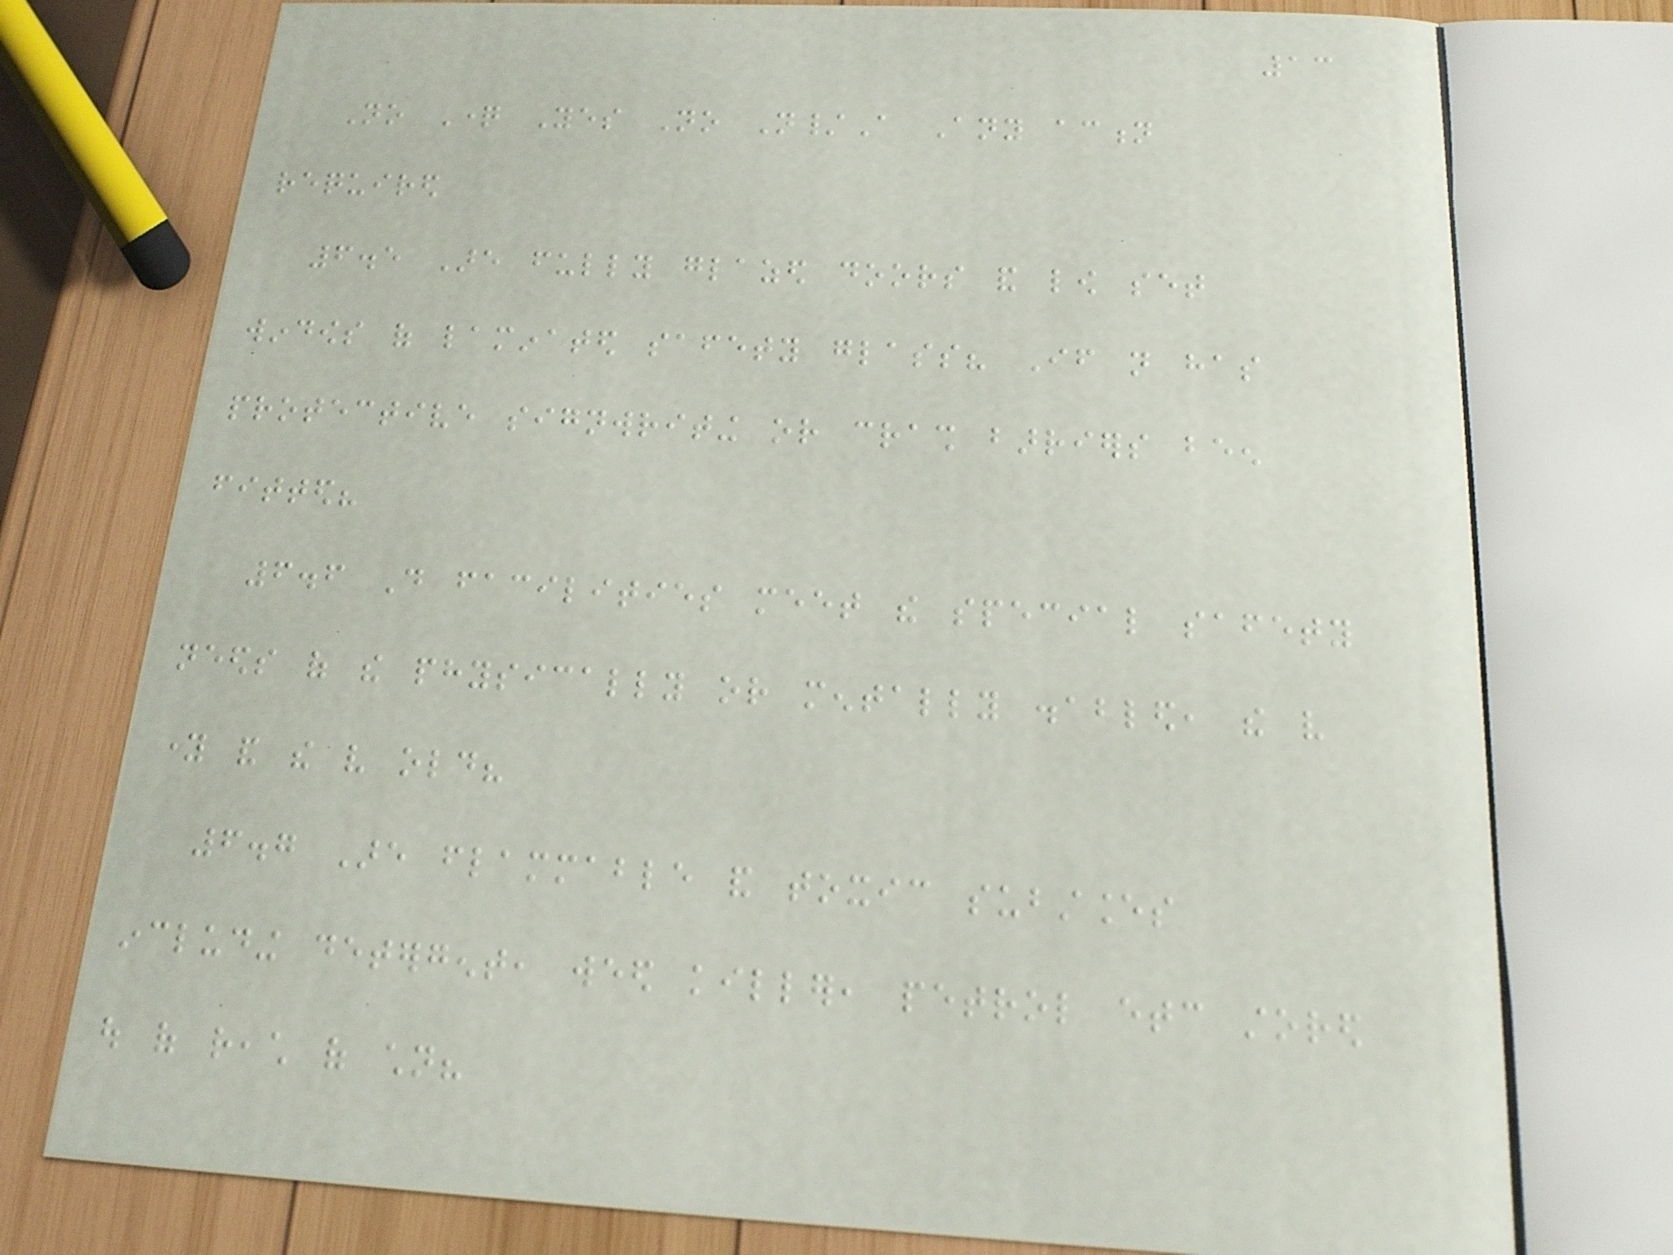13
No Question Yes No N/A Any action
required
6.5 Are fully glazed doors and low set
windows of laminated safety glass? If not has
protective signwriting or crash barriers been
fitted?
6.6 Do facilities meet the special safety
needs of the physically or mentally disabled, the very
young and the very old?
6.7 Are flammable and toxic substances
including detergent, weed killer, petrol etc stored
out of reach of children?
